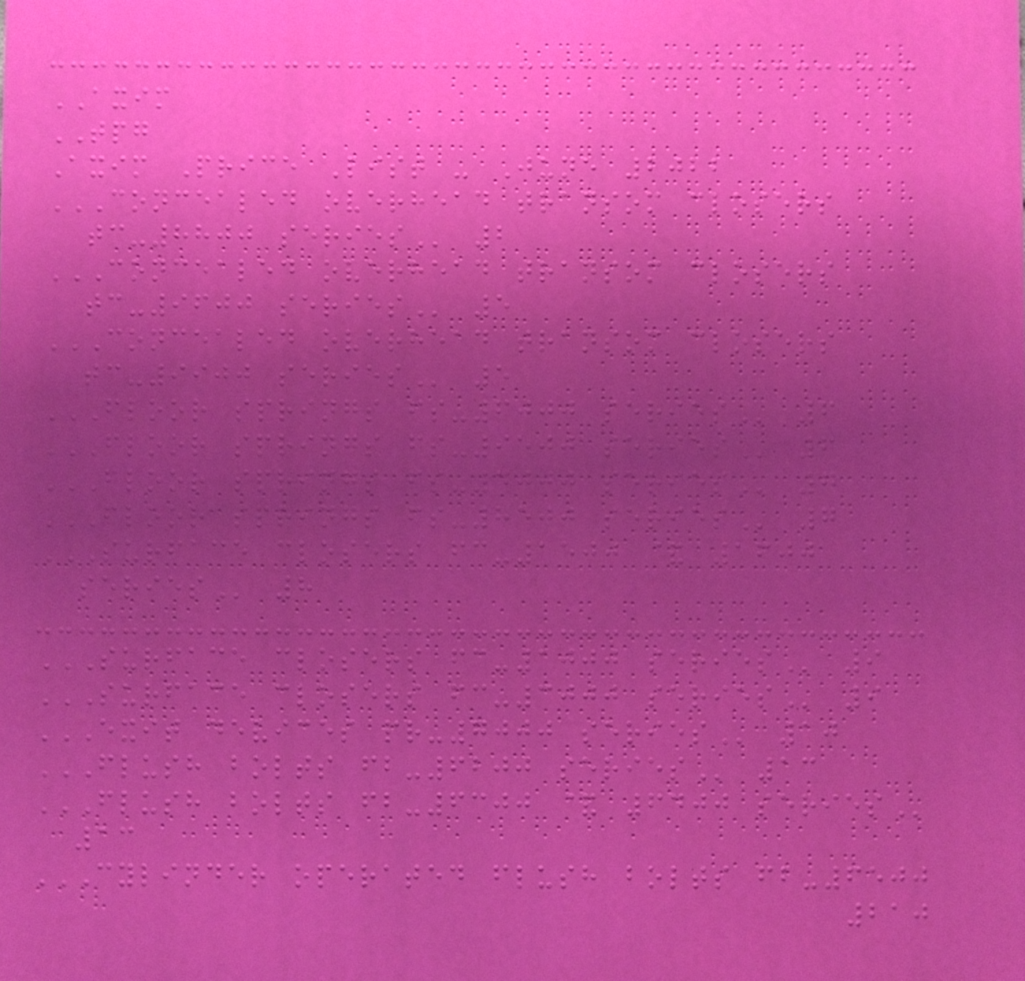AXIM
TPG
Axim Price List - June 2022
CONCEALED OVERHEAD TRANSOM CLOSERS
TC-8800 SERIES 2
CONCEALED OVERHEAD TRANSOM CLOSERS
TC-9600 SERIES 5
CONCEALED OVERHEAD TRANSOM CLOSERS
TC-9900 SERIES 5
FLOOR SPRINGS FS-6000 SERIES 6
FLOOR SPRINGS FS-9500 SERIES 6
FLOOR SPRINGS FS-4000 SERIES 7
FLOOR SPRINGS FS-8500 SERIES 7
SURFACE CLOSERS FC-1500 & 1600
SERIES 8
SURFACE CLOSERS FC-1000 SERIES 9
SURFACE CLOSERS FC-3000 SERIES 9
EXIT DEVICES PR-7000 SERIES 10
FLUSH BOLTS FB-6200 SERIES 13
FLUSH BOLTS FB-6300 & 6400 SERIES
13
CYLINDER OPERATED FLUSH BOLTS FB-6500
210
